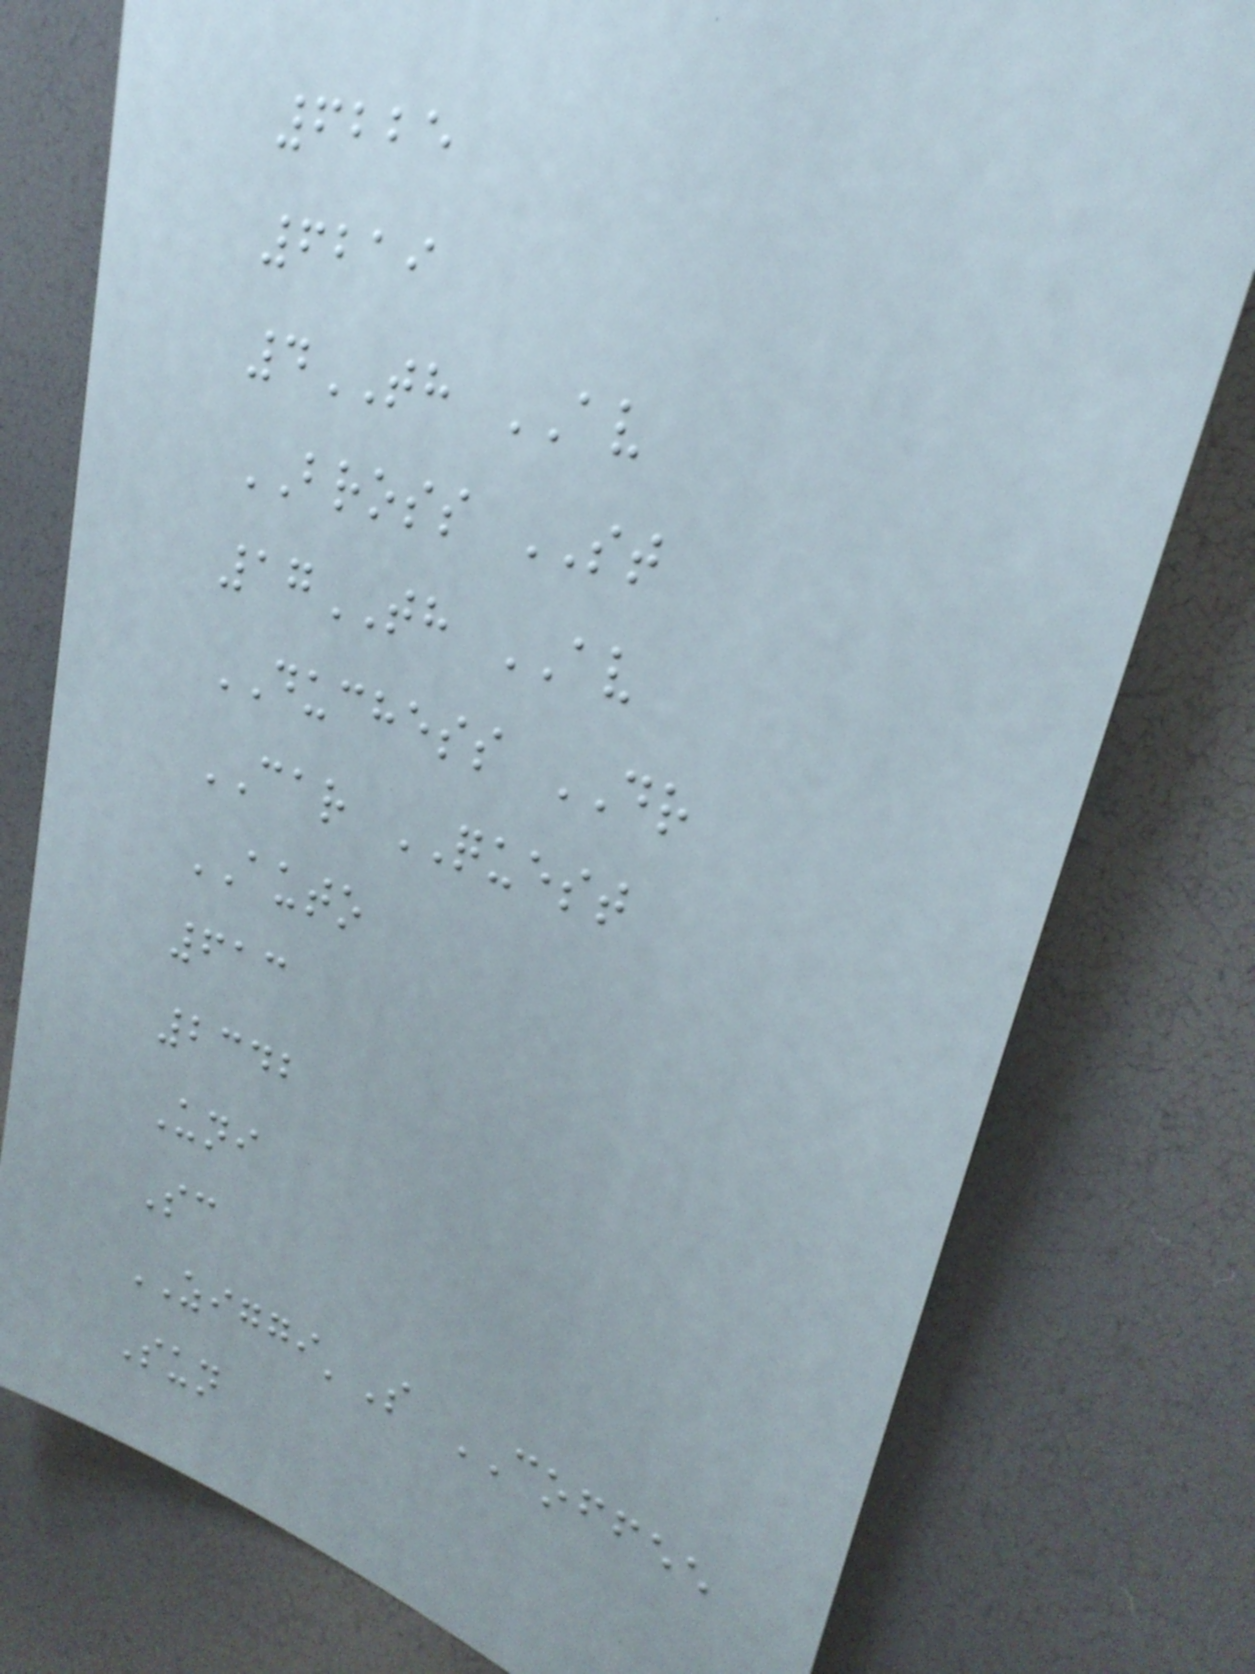6225
6219
4TH AV
BROSS ST
17TH AV
DUCHESS DR
CAR QUEST
AUTO
613
2342
Uni
Sc
ZIGGI'S COFFEE
Sun
